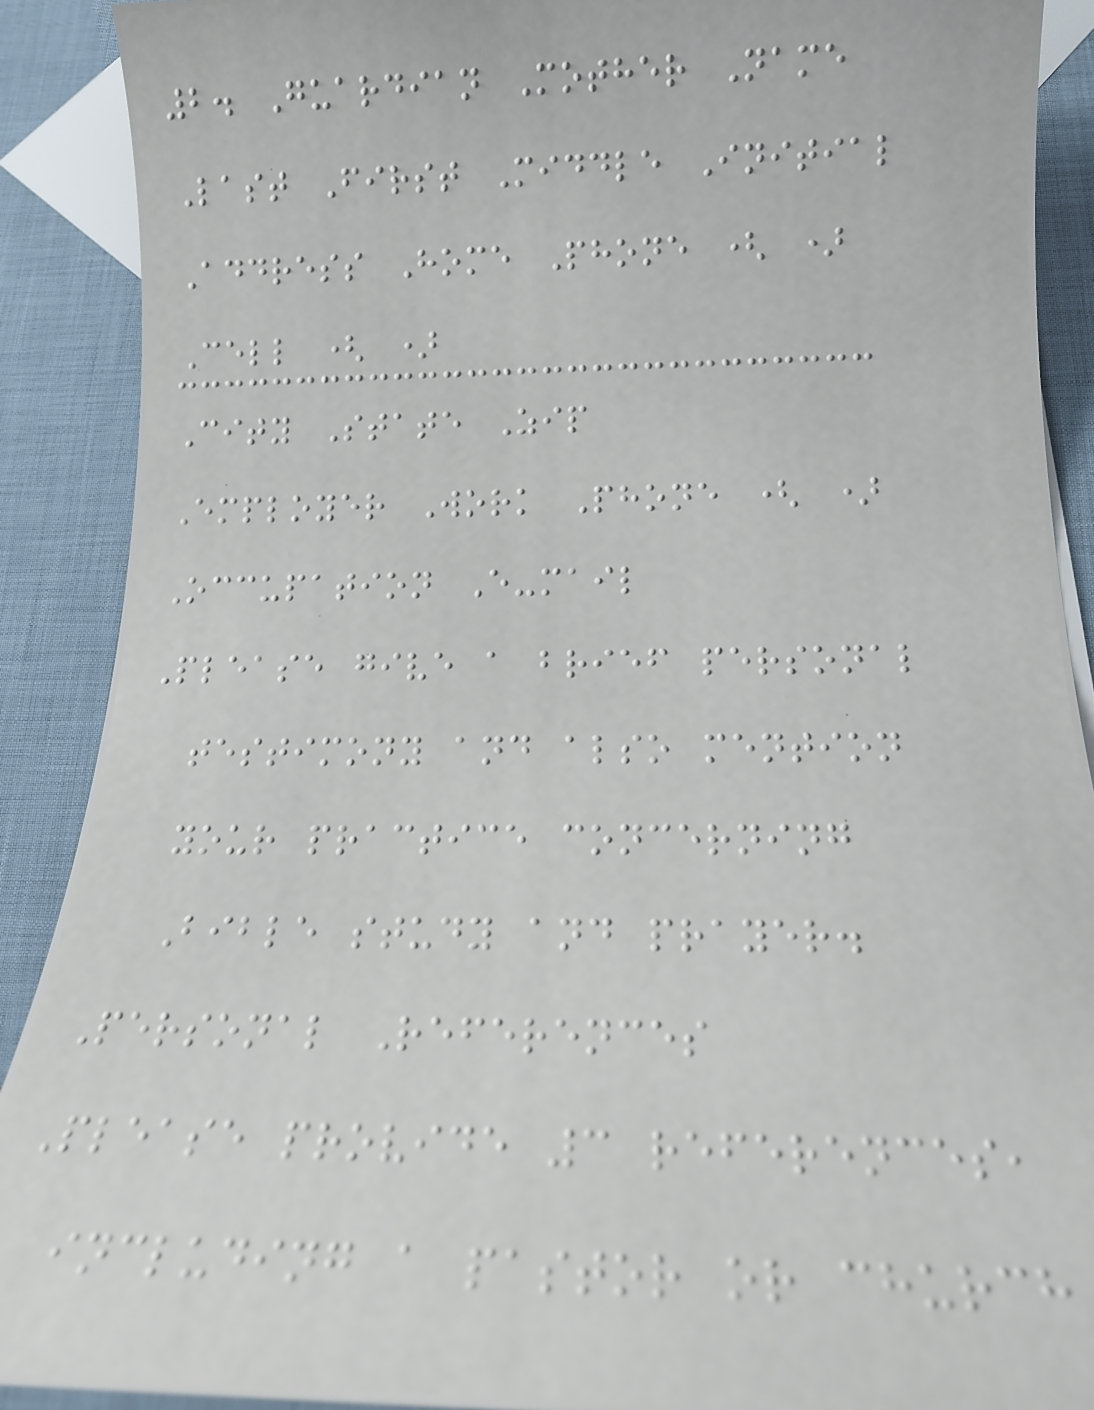2. Guardian Mother Name
Last First Middle Initial
Address Home Phone ( )
Cell ( )
City State Zip
Employer Work Phone ( )
Occupation E-mail
Please give a brief personal
testimony and also mention
your practice concerning
Bible study and prayer.
Personal References
Please provide 3 references,
including a pastor or church
